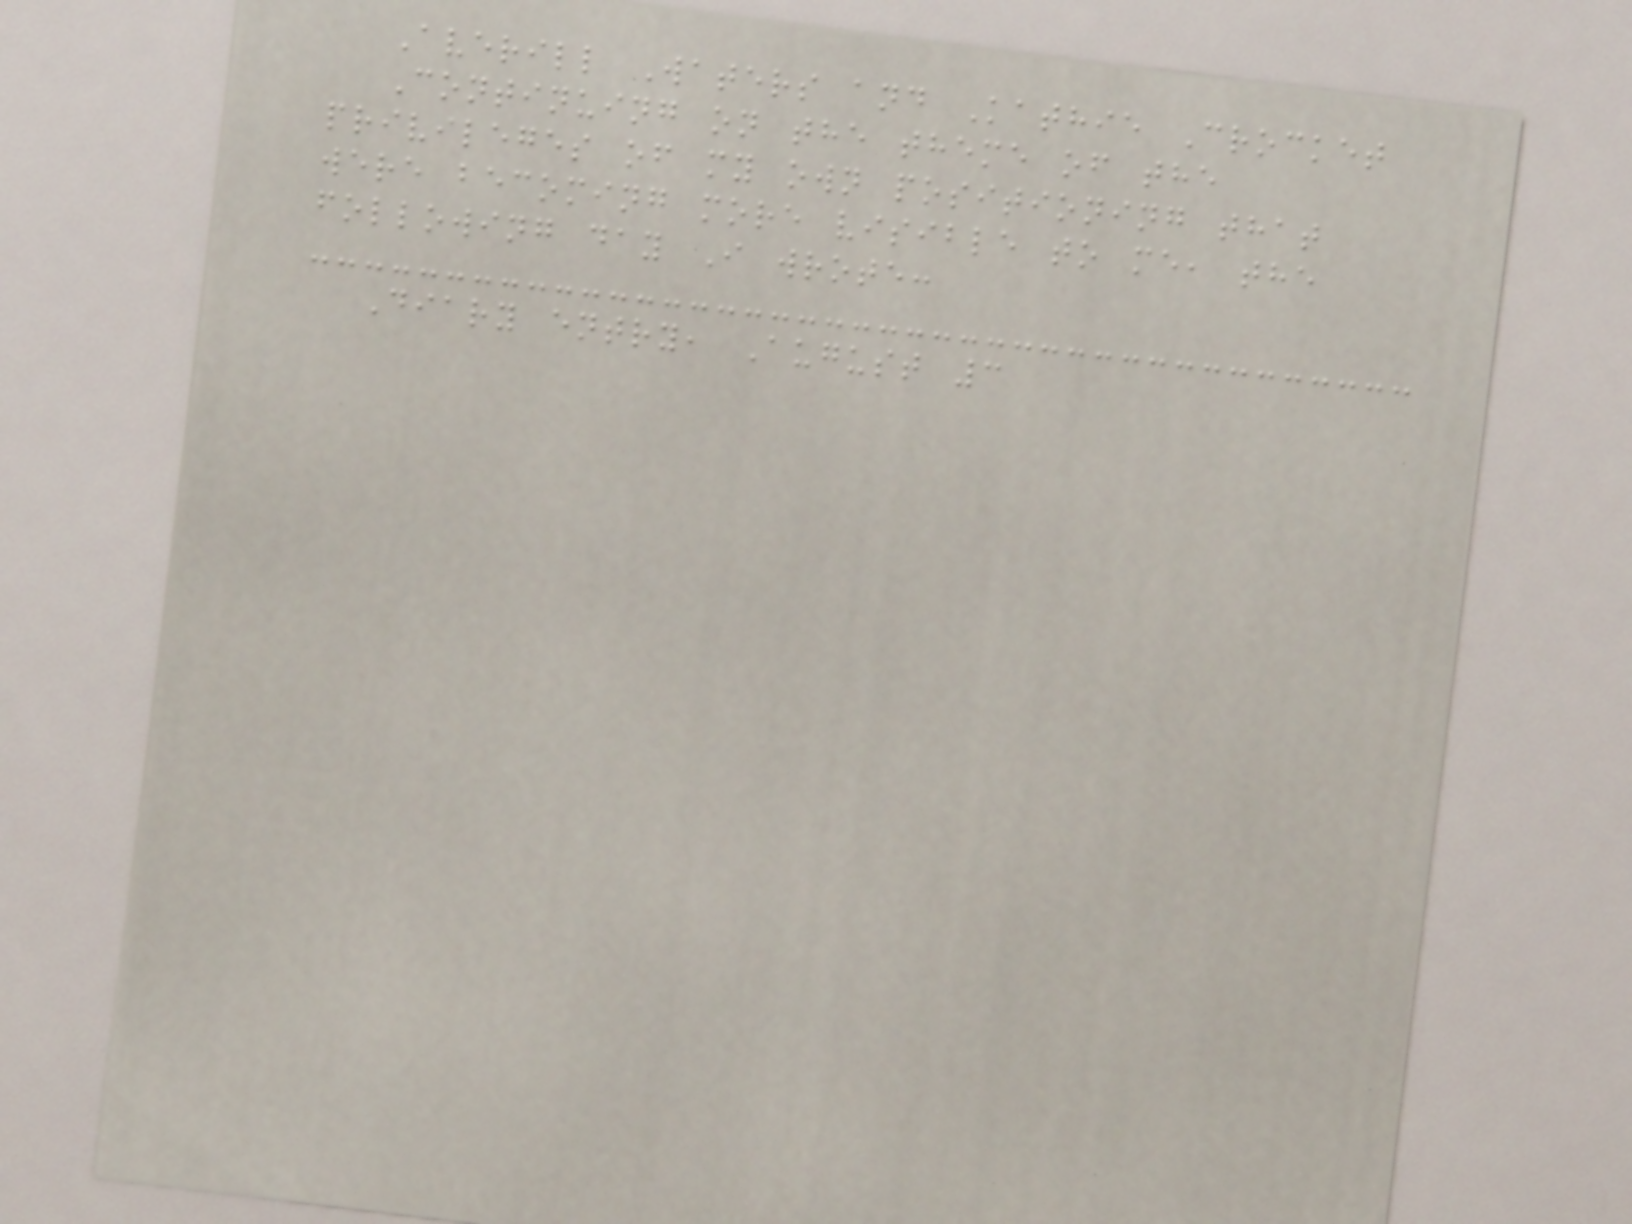Averill Waters and Kathie Crocket
Continuing on the theme of the
privileges of my own positioning that
were becoming more visible to me, the
following day I wrote:
Diary entry, August 3
